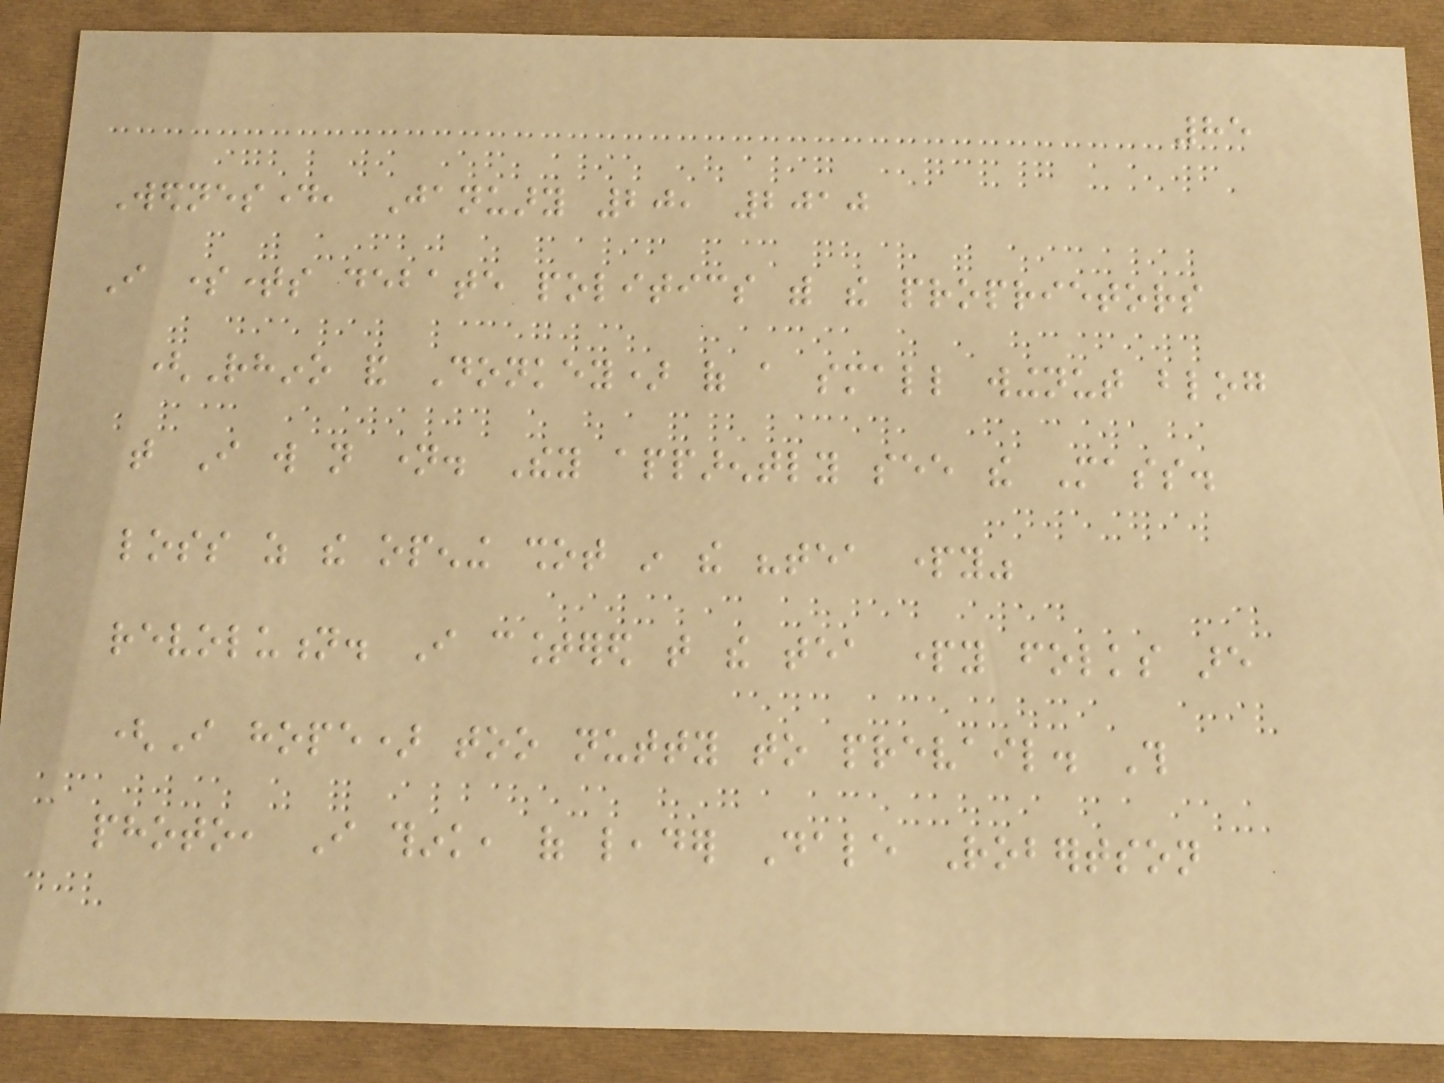85
Wednesday, January 20, 2010
I sometimes debate politics with the proprietors
(Rhino and Donkey) of a small wingnut blog
that I will not name. They apparently see the Mass.
loss as the opening shot in the "tea party"
revolution. I countered that the tea party folks are
(I hope) too nutty to prevail. This
photo, I think, of leader Dale Robertson
